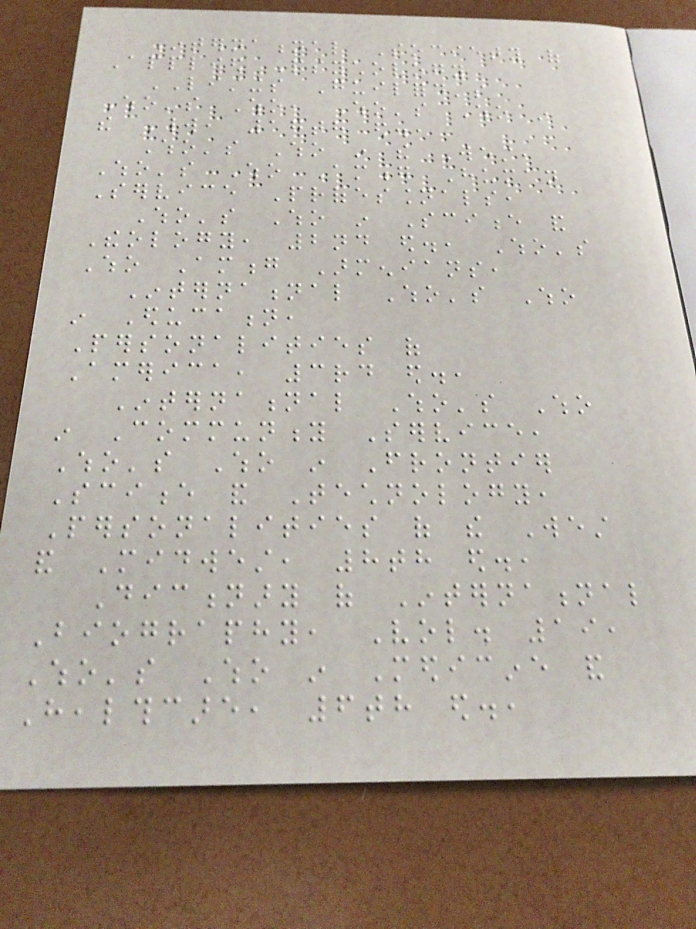International Society of
Applied Psychology
LISTINGS Guilford's
Who's Who, Who's Who in
the World, 17th ed.,
Who's Who in the West,
Who's Who Among Human
Service Professionals,
Who's Who in Science and
Theology, 2nd ed., Who's
Who Among Armenians,
International Who's Who
in Education,
Personalities of
America, 3rd ed.,
International Who's Who
in Community Service,
Who's Who in Frontier
Science and Technology,
Personalities of the West
and Midwest, 8th ed.,
Dictionary of International
Biography, Vol. 19,
Who's Who in Medicine and
Healthcare, 6th ed.,
